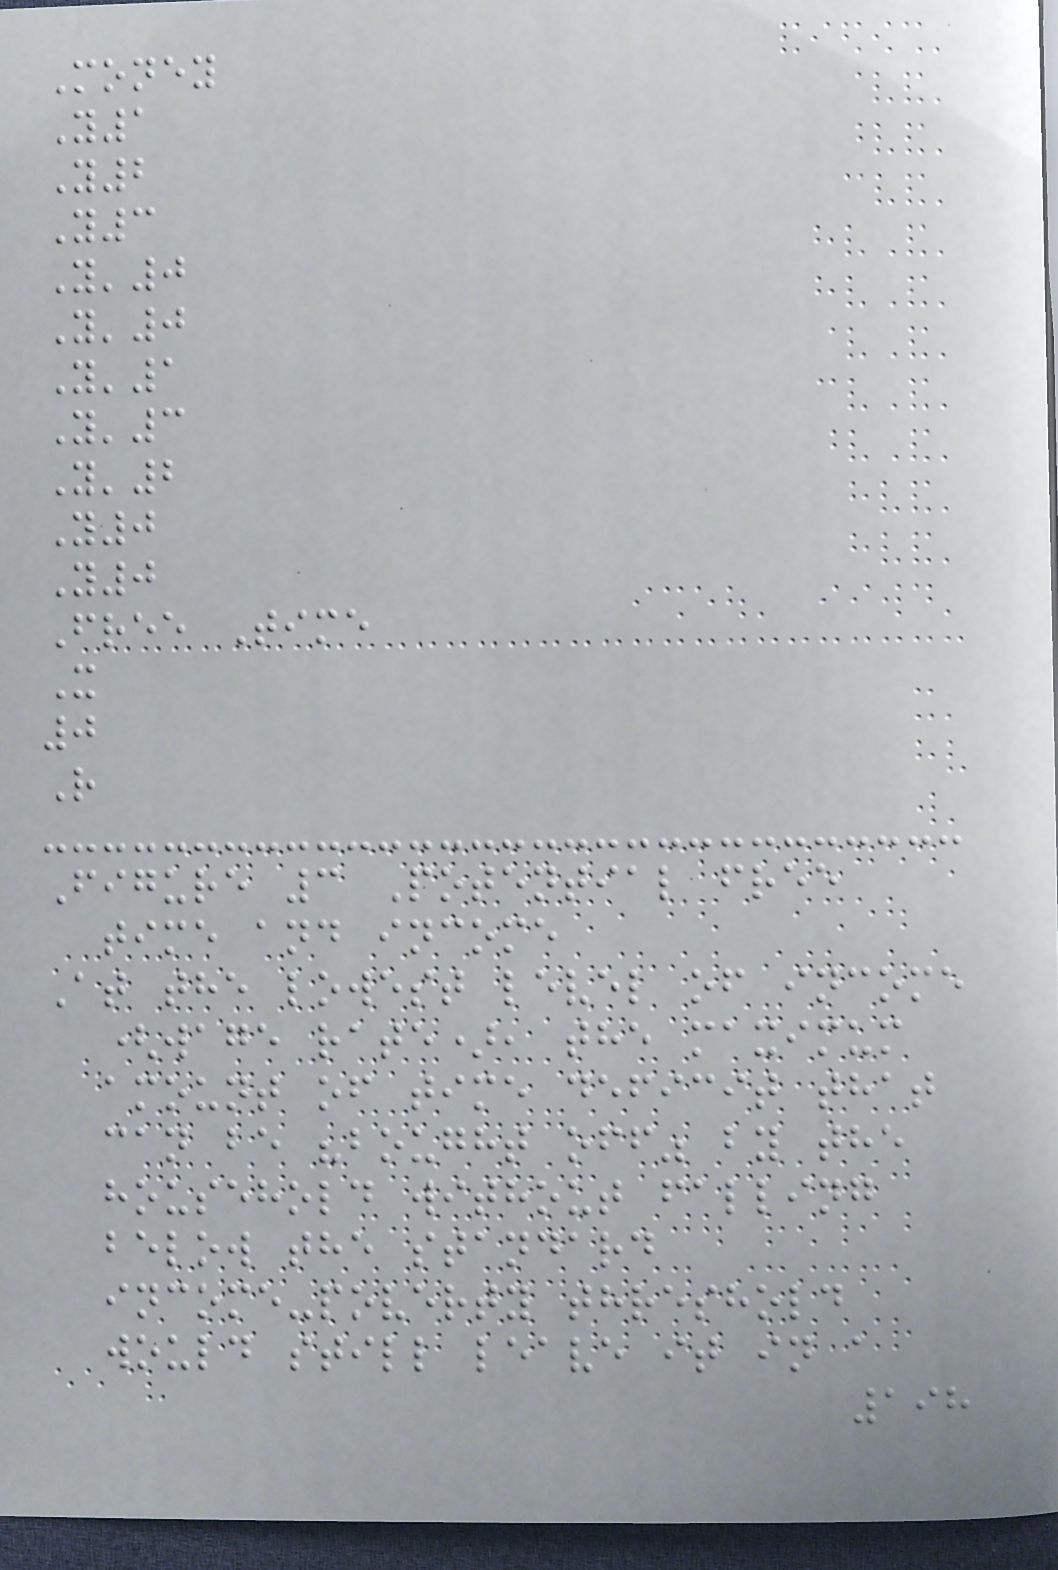Money
Y1
Y2
Y3
Y'0
Y'0
Y'1
Y'3
Y'2
Y0
Y0
Free Time
X
0
R
Figure 3 Potential free
time and income
At the lowest level of income
(wage rate), the maximum
amount of time deficit that
can be "bought off" by the
household without falling
below the standard
income-poverty threshold
would still leave it in a
198
